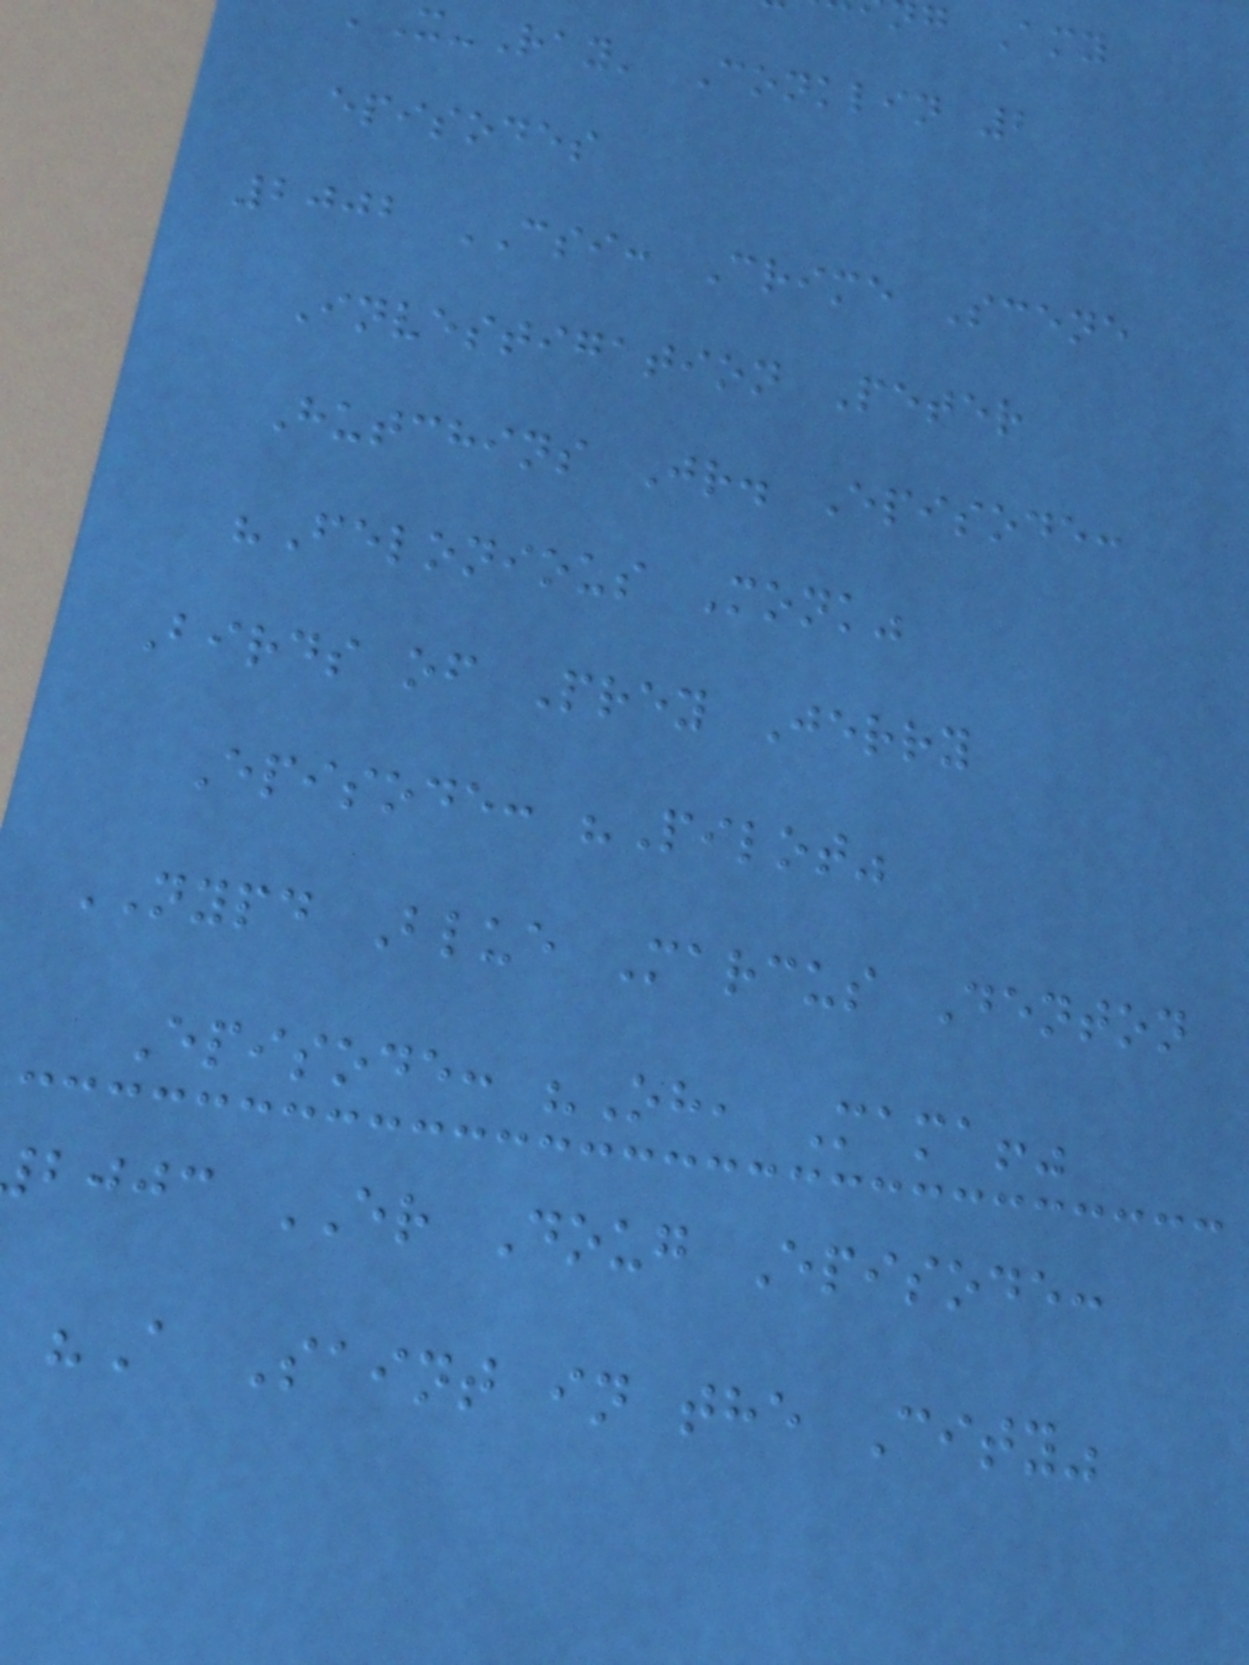-Ray' Conklin 2
episodes
2002 CSI: Crime Scene
Investigation Peter
Hutchins Jr. Episode:
"Felonious Monk"
Birds of Prey Jerry
Episode: "Pilot"
NYPD Blue Marcus Denton
Episode: "Oh, Mama!"
bjjc ER Doug Episode:
"A Saint in the City"
